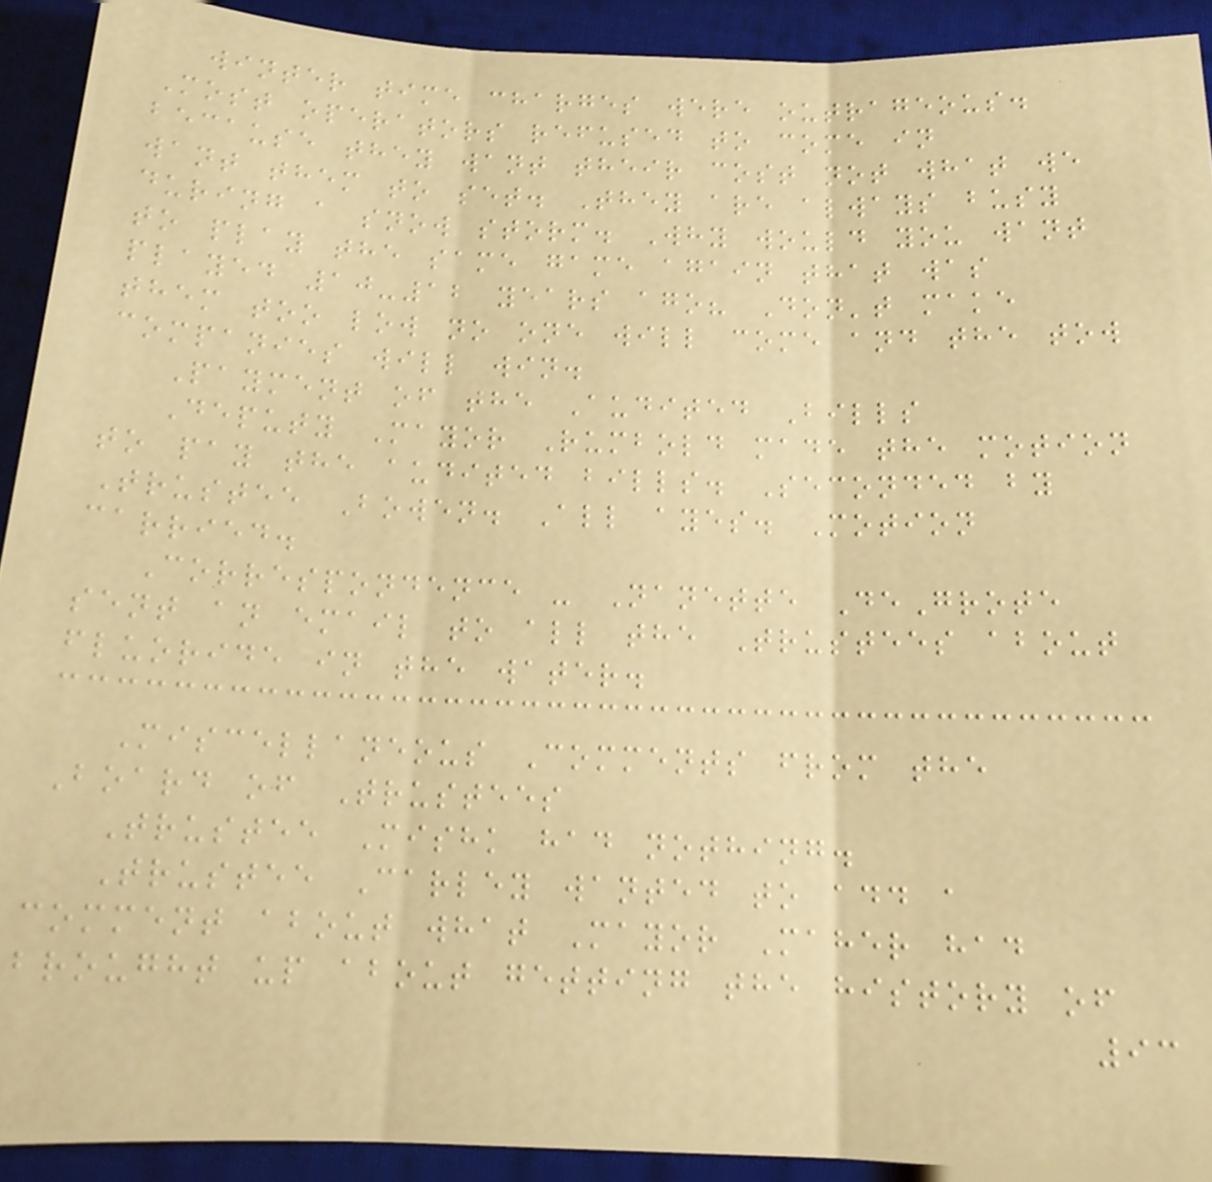winter time charges were outrageous.
Most operators refused to come in
because they want their cost not what we
want them to set. They are always busy
during a snow storm. Why would you want
to play the same game again that was
played 10-12 years ago? Don't make
them too low no one will come and the tow
companies will win.
Payment of the Audited Bills
Deputy Mayor Rumbold made the motion
to pay the audited bills. Seconded by
Trustee Bowen. All ayes. Motion
carried.
Correspondence - Nanette DeGrote
sent an email to all the Trustees about
fluoride in the water.
Miscellaneous Comments from the
Board of Trustees
Trustee Mishk had nothing.
Trustee Carley wanted to add a
comment about what Mayor Maher had
brought up about getting the history of
93
